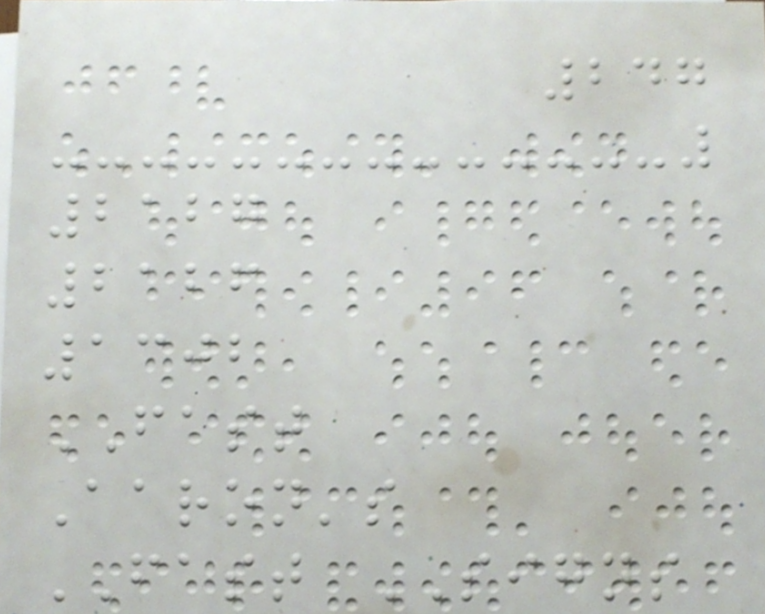247
2127
2126
1302
FAST
Aaron's
FAST SIGNS
